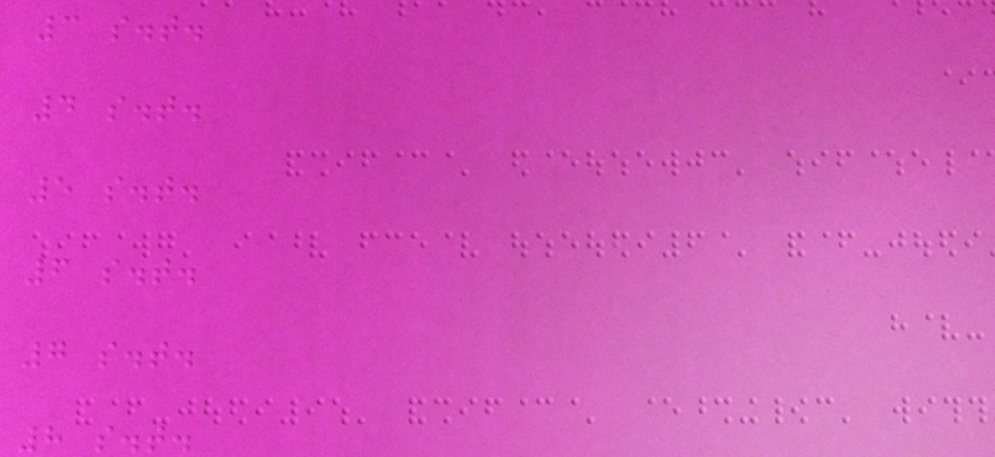3 s.t.
4 s.t.
5 s.t.
6 s.t.
7 s.t.
8 s.t.
